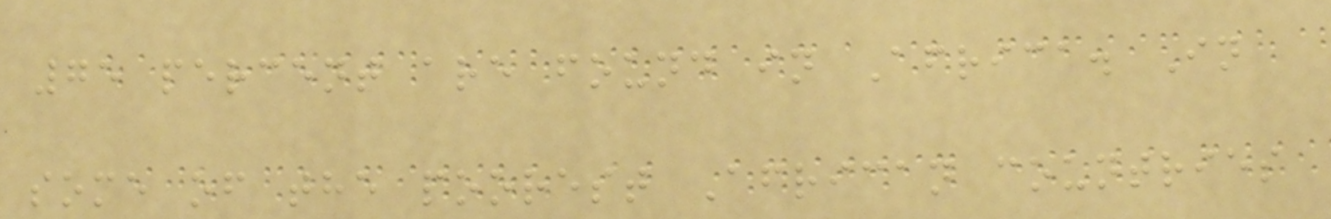75 percent are found in Africa. In
some of the poorest African countries
